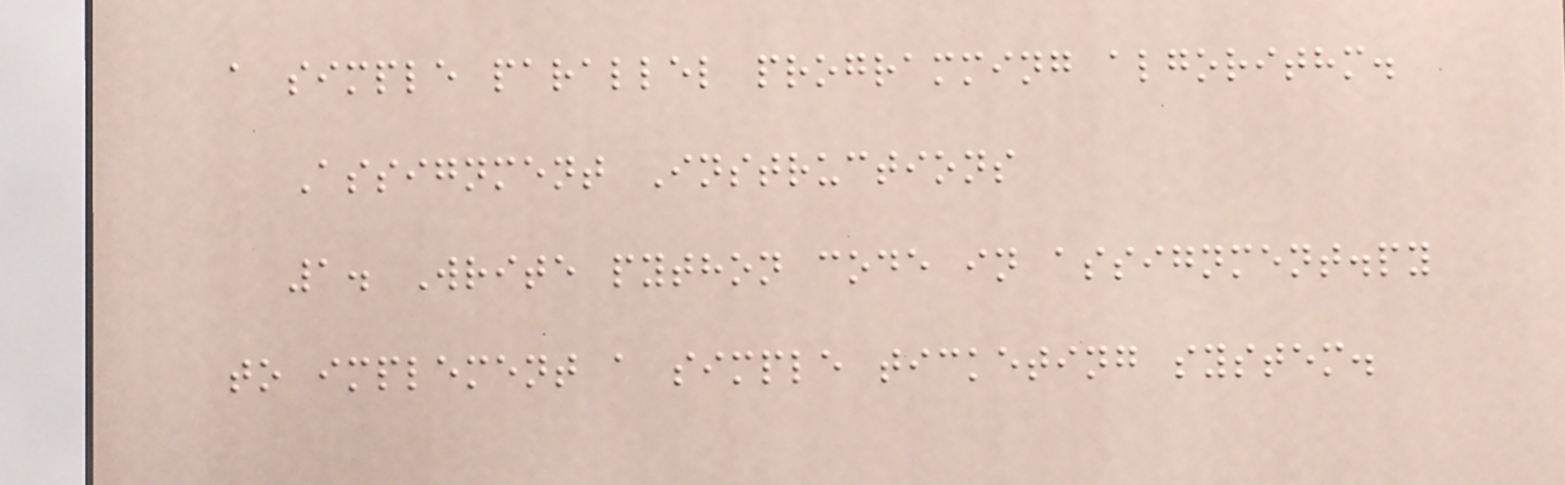a simple parallel programming algorithm.
Assignment Instructions
1. Write python code in assignment.py
to implement a simple ticketing system.
